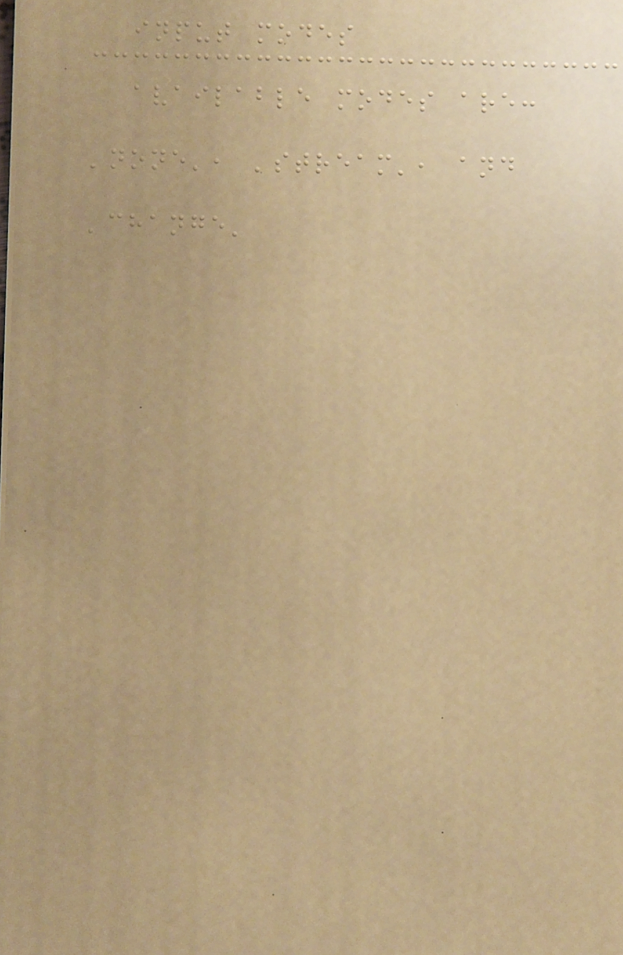input modes
available modes are:
'none', 'stream', and
'change'
